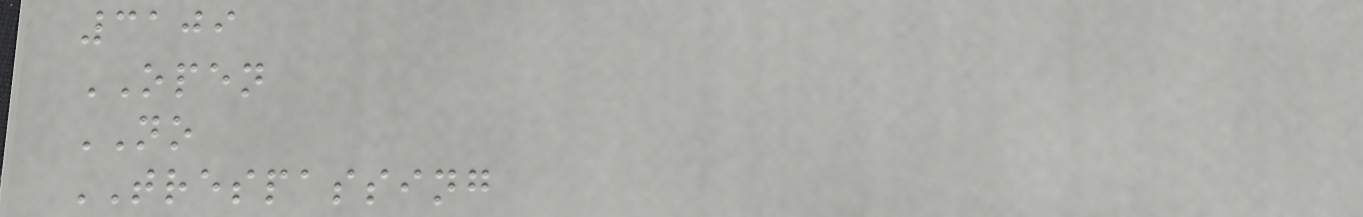3109
OPEN
NO
TRESPASSING
